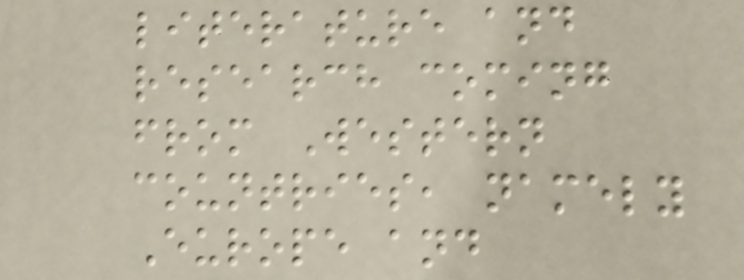literature and
research coming
from Western
countries, namely
Europe and
